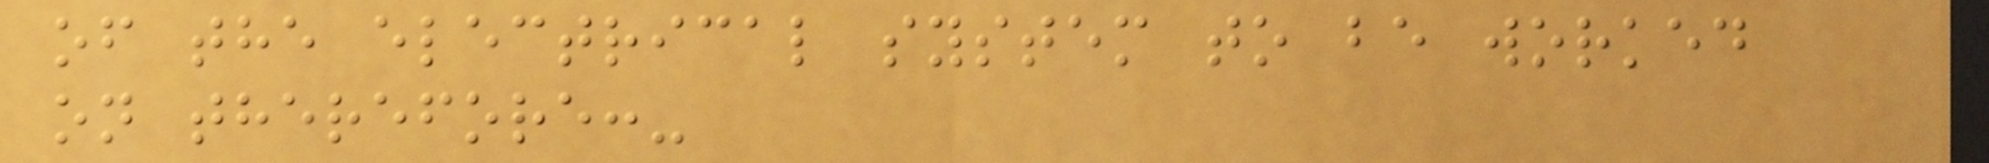of the electrical system to be worked
on therefore:-
